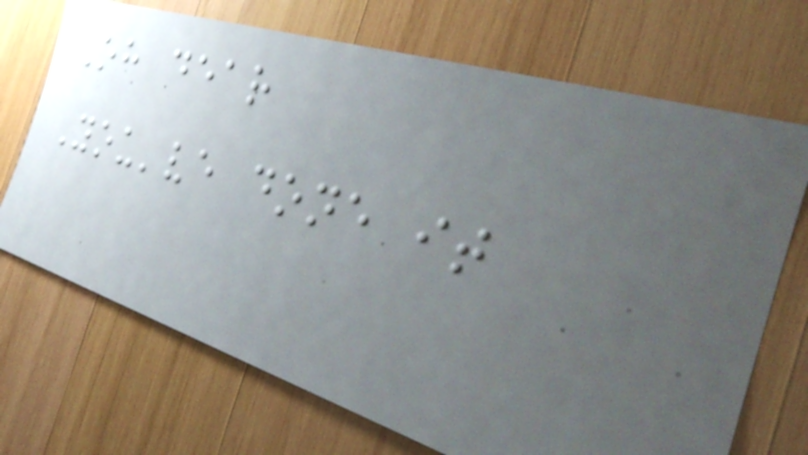Oh dear
You've done it
